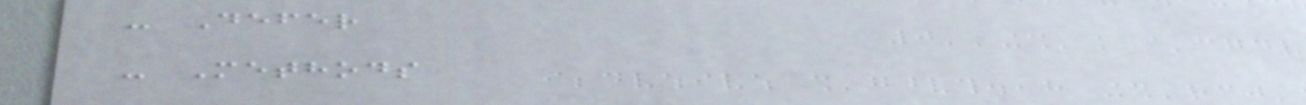- Defer
- Methods
